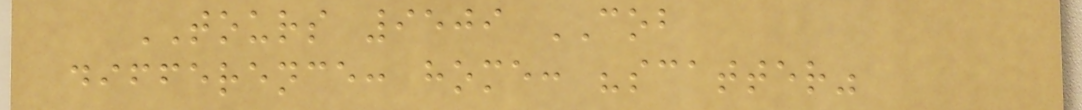TOURS 9509 COB
difference: home: "scatter"
